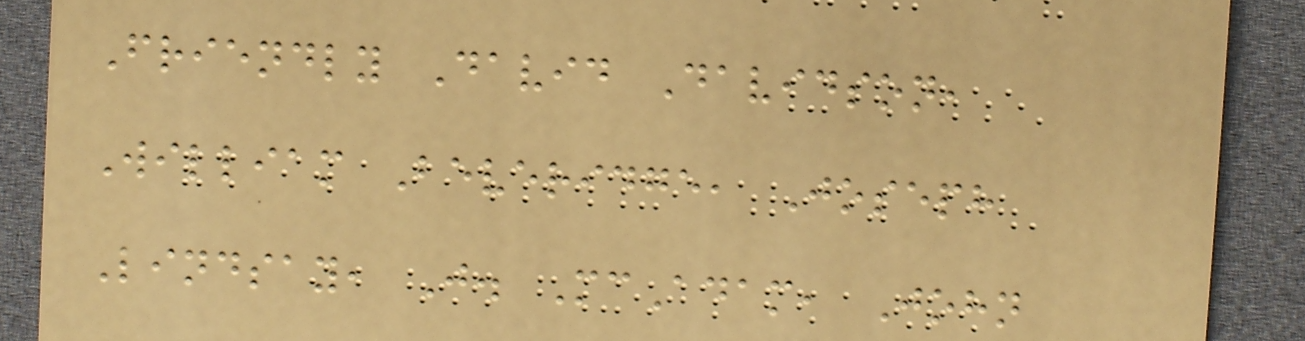Friendly David Davidson,
William Beveridge, Joseph
Lindsay, J. McAdam, John
